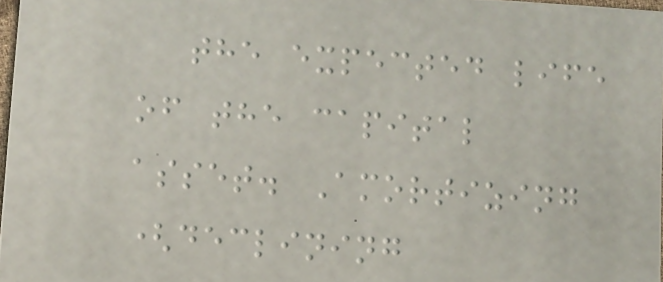the expected life
of the capital
asset. Amortizing
(declining
